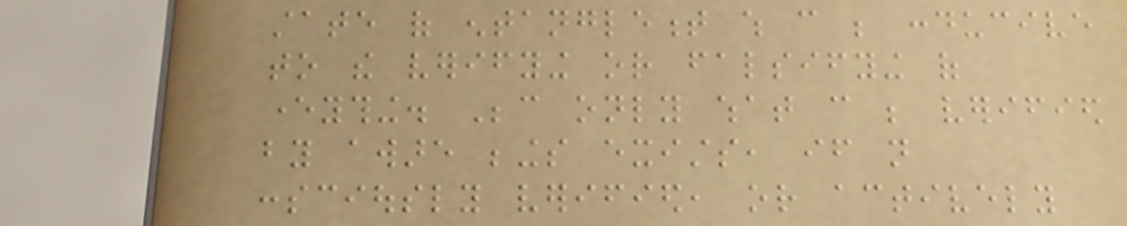state of entanglement which can be conducive
to the verifying or falsifying of
everything. Because only what can be verified
by aware beings exists, if not
consciously verified, or actively
